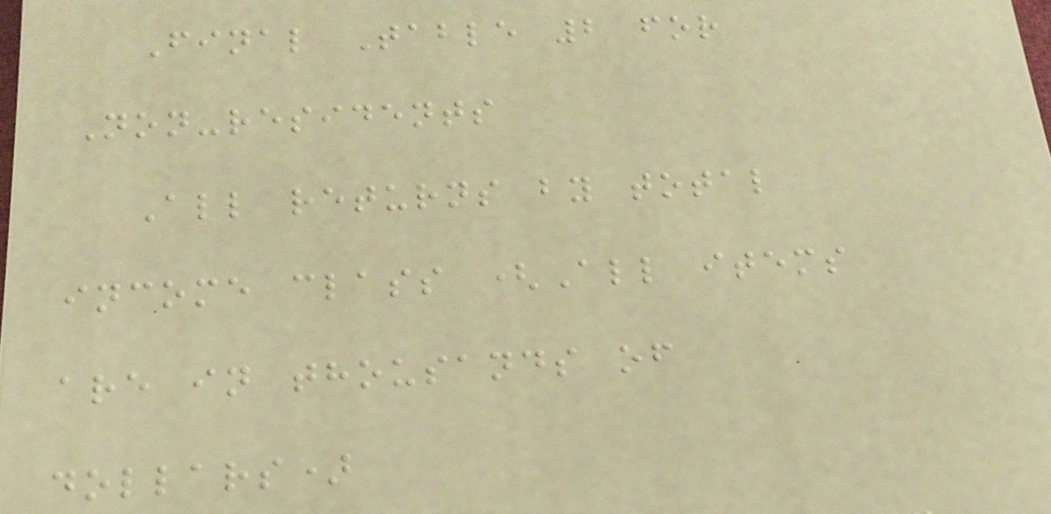Final Table 2 for
Non-residents
All returns by total
income class (All items
are in thousands of
dollars)
